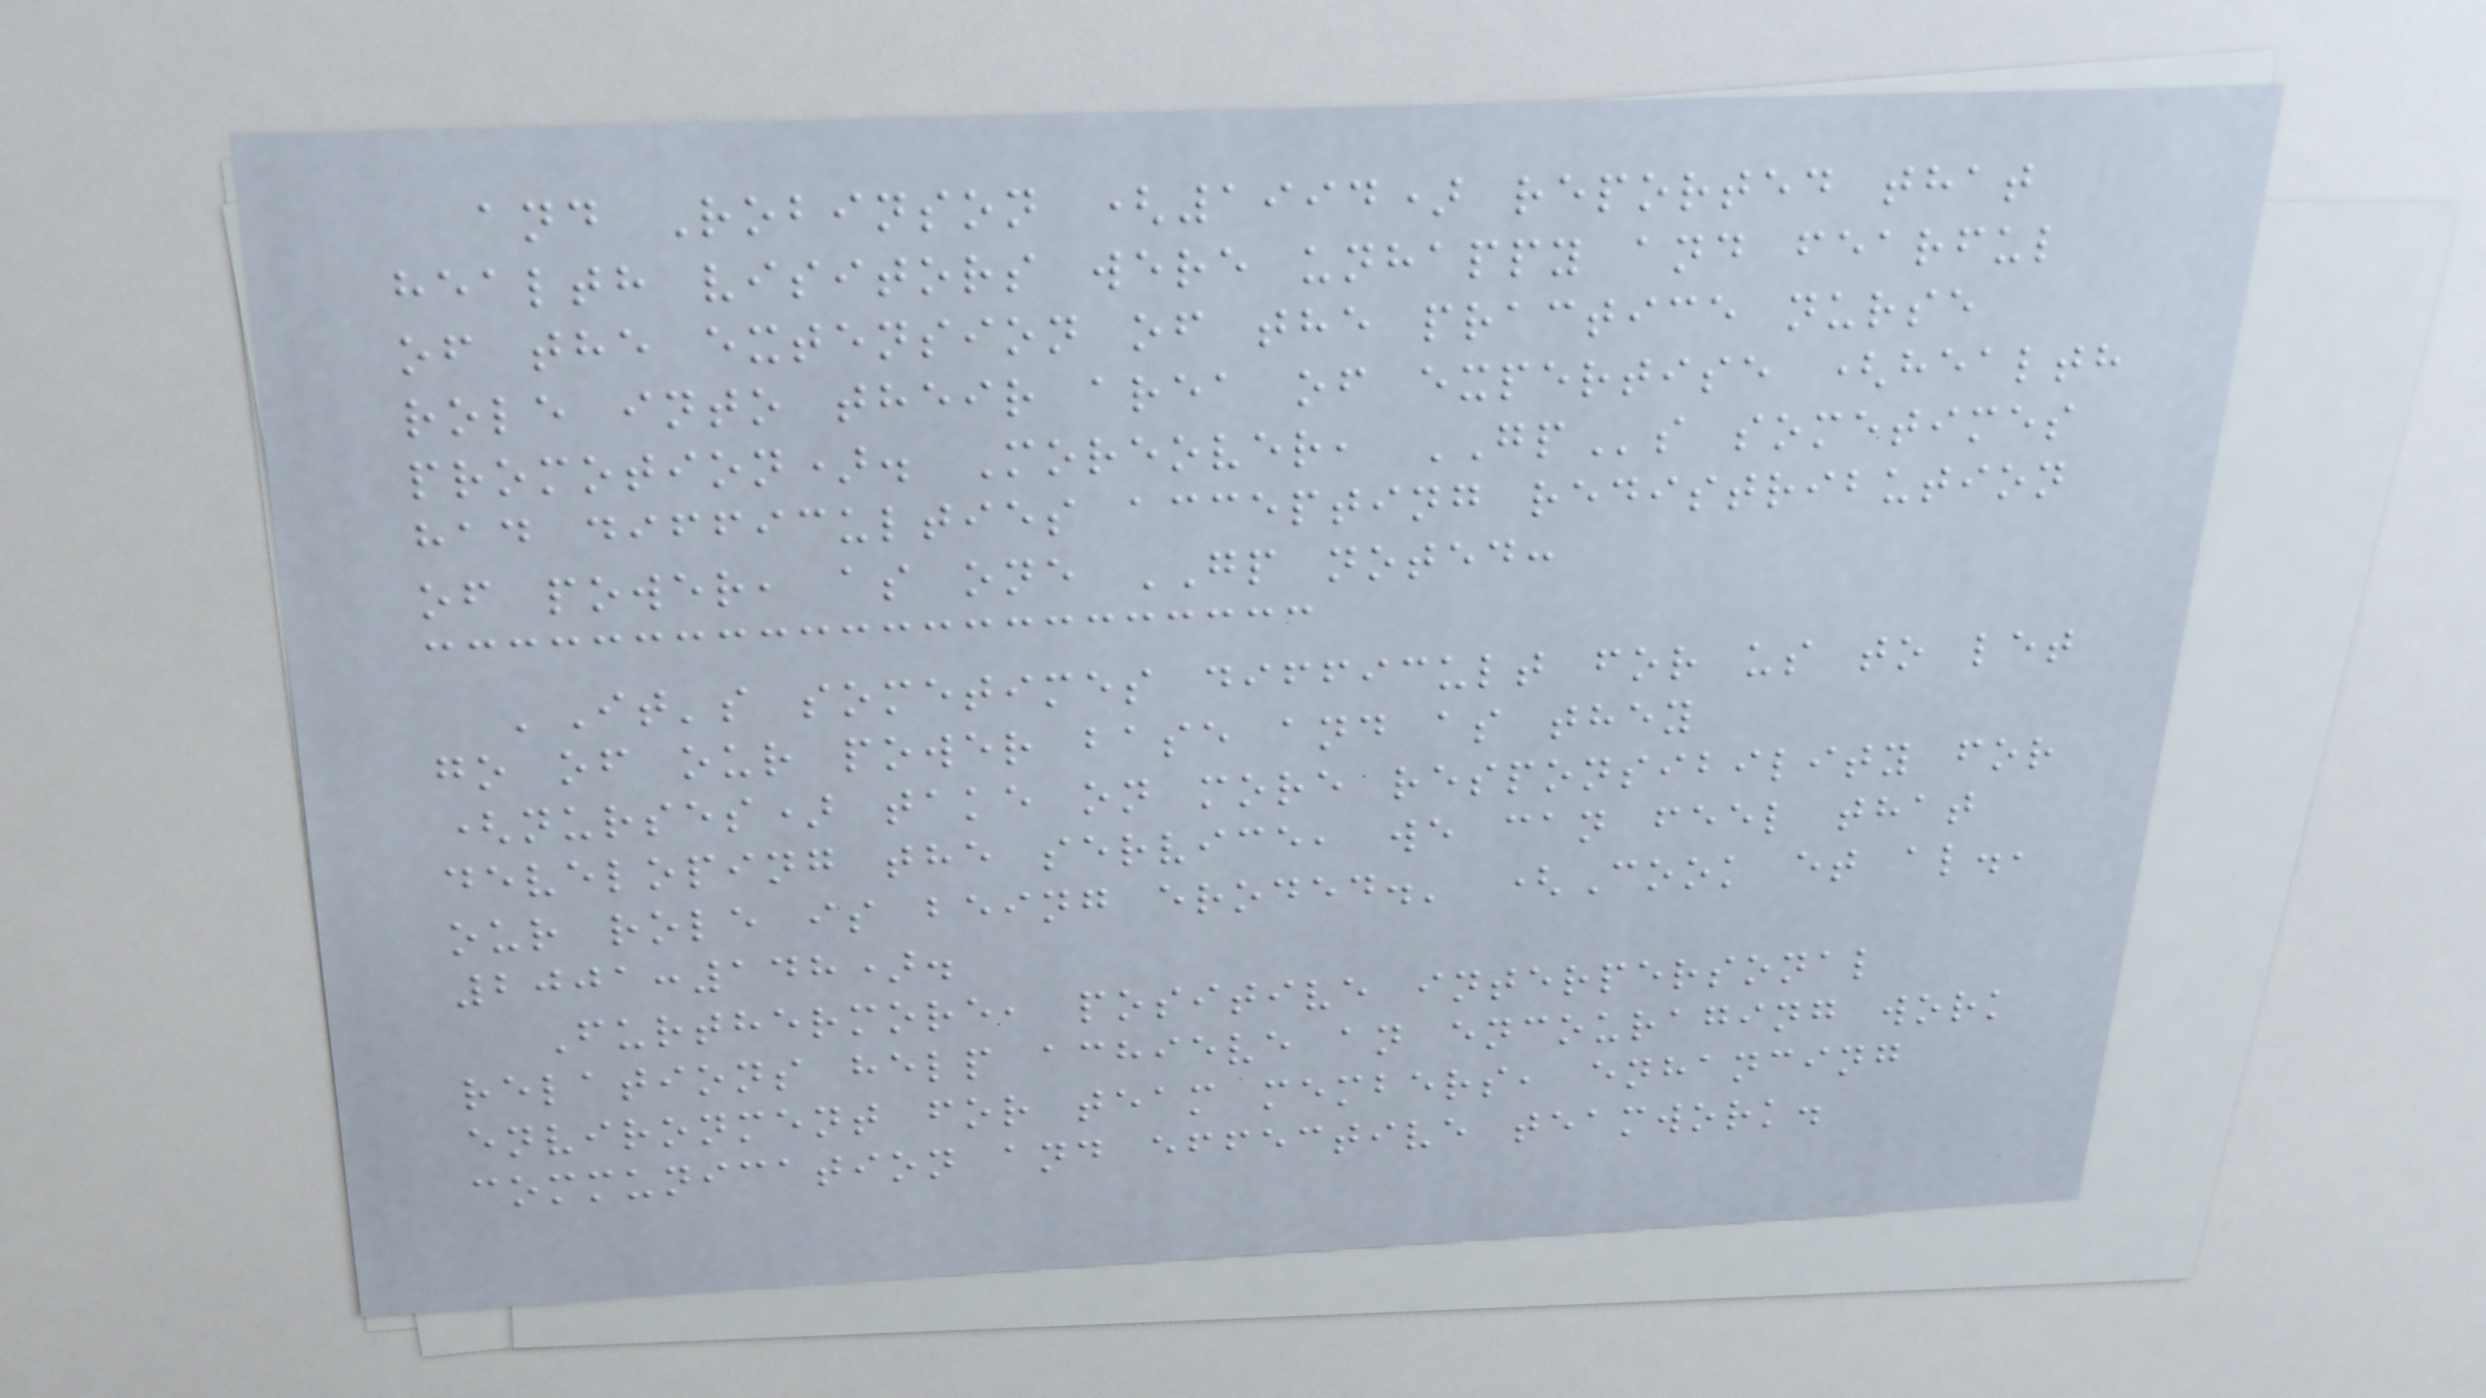and Robinson (1994) reported that
health visitors were unhappy and fearful
of the extension of the practice nurse
role into their area of expertise (health
promotion). Moreover, GPs sometimes
had difficulties accepting redistribution
of power, as one GP noted:
'It's sometimes difficult for us to let
go of our power base and as they
(nurses) take on more responsibility for
developing the service, we can feel that
our role is being eroded.' (Cook et al.,
2001:148).
Furthermore, positive interpersonal
relations help achieve an encouraging work
environment for team members, enhancing
communication and effective teamwork.
